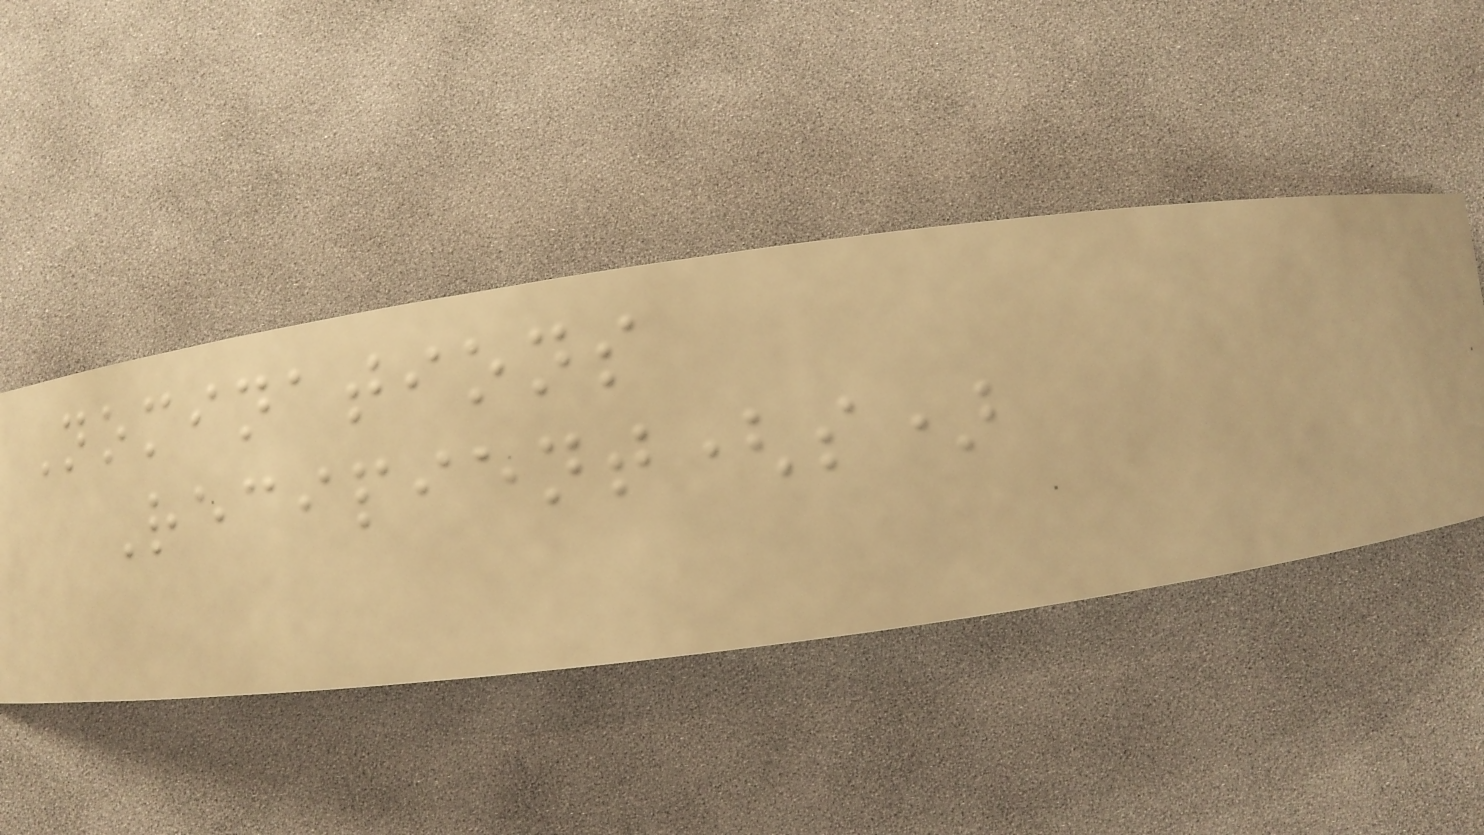Nominations
Recipient(s)
